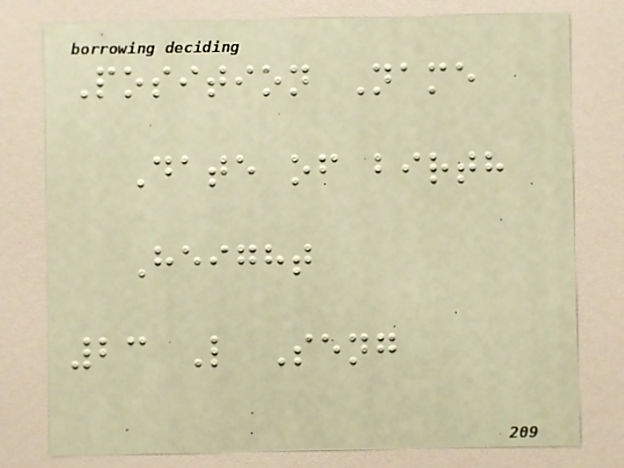Position Name
Date of birth
Height
23 L Seng
